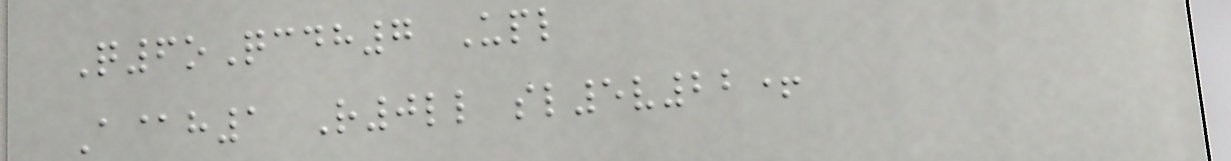Q6oQcdh7 Upl
A@h1 R0ll sl5v22+
